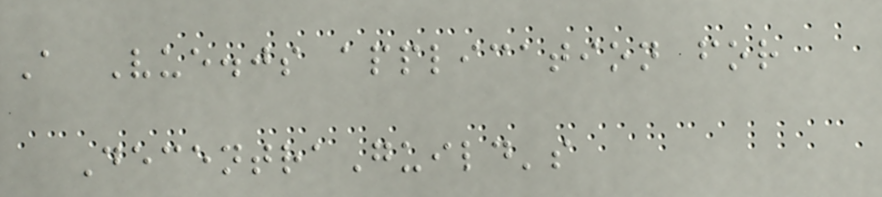A Vue.js application for
DecentraGuild's
